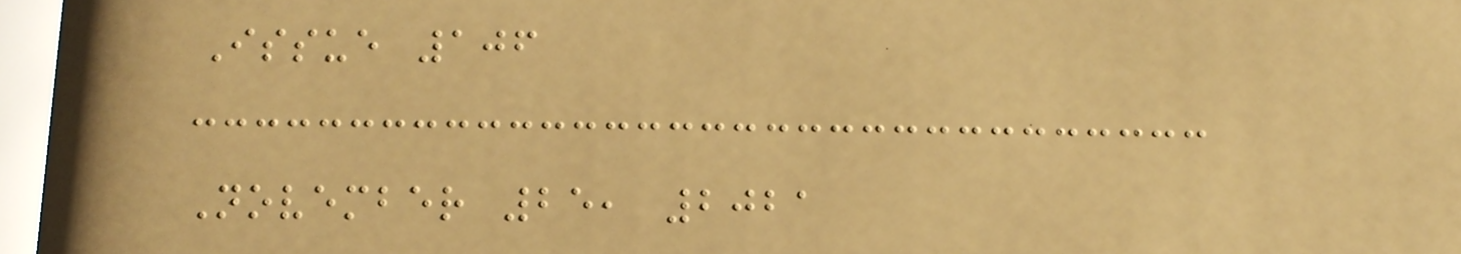Issue 106
November 25, 2021
